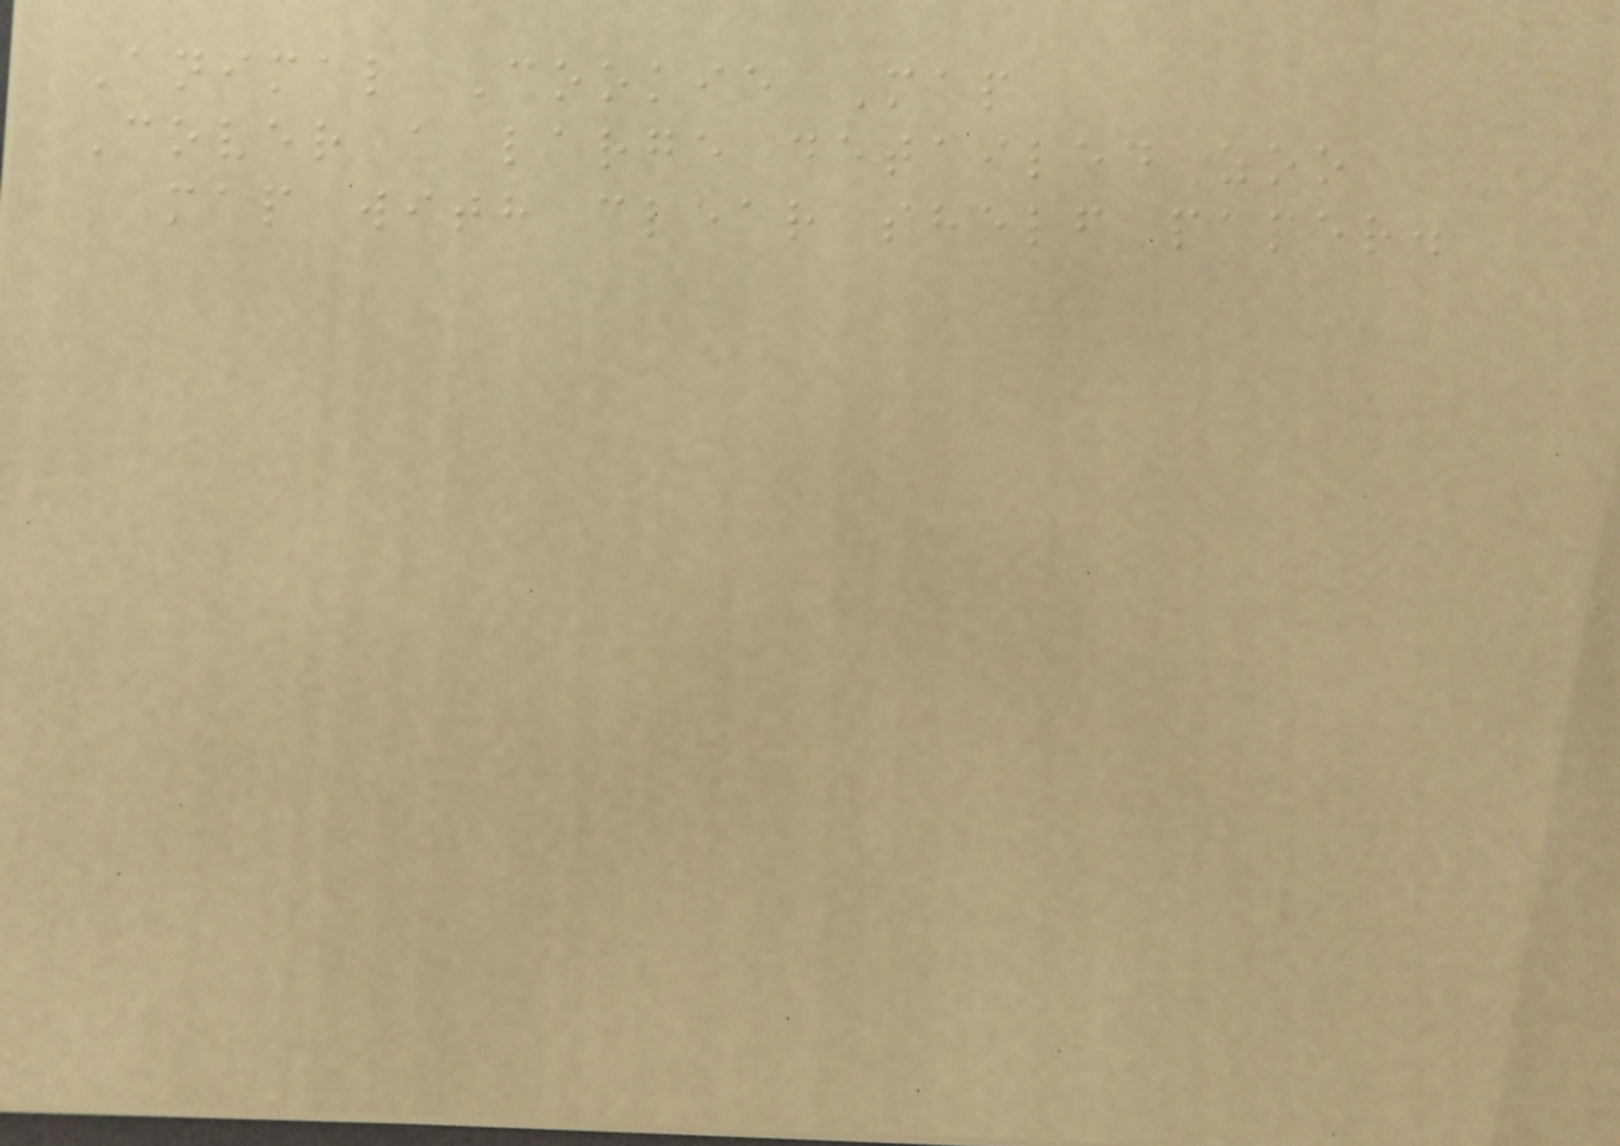Animal Cookie Map
Cover a large detailed zoo
map with clear shelf paper.
